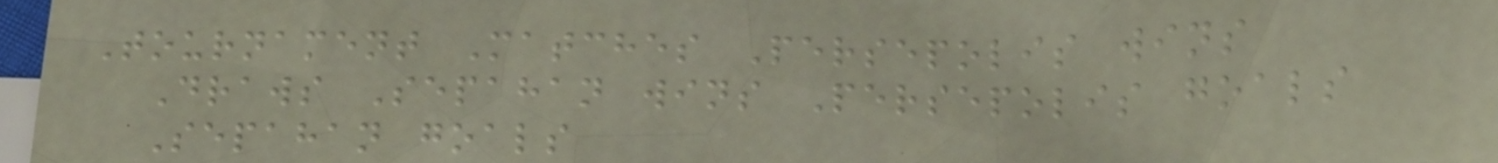Tournament Matches Persepolis wins
Draws Sepahan wins Persepolis goals
Sepahan goals
